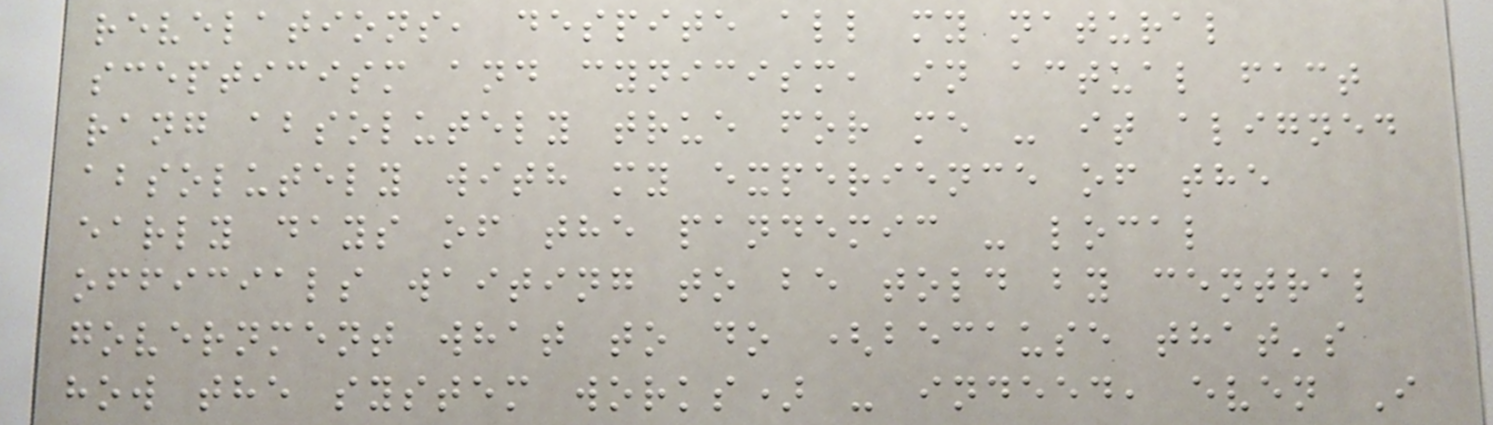revelations, despite all my natural
scepticism and cynicism, in actual fact
rang absolutely true for me - it aligned
absolutely with my experience of the
early days of the pandemic - local
officials waiting to be told by central
government what to do (because that's
how the system works) - indeed, even I
